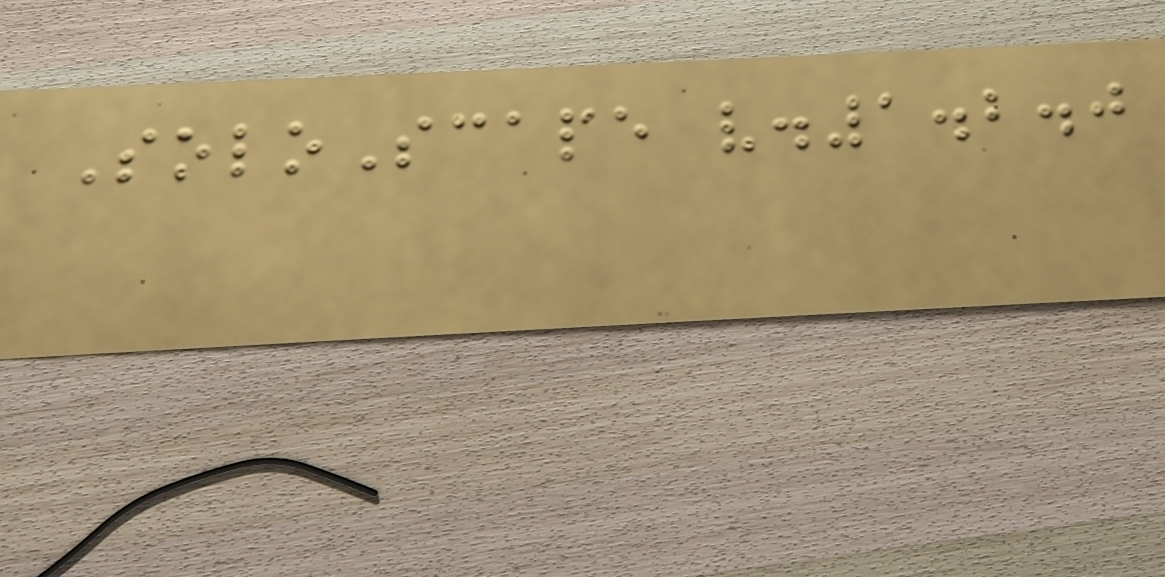SoloScape v.1.2.0
